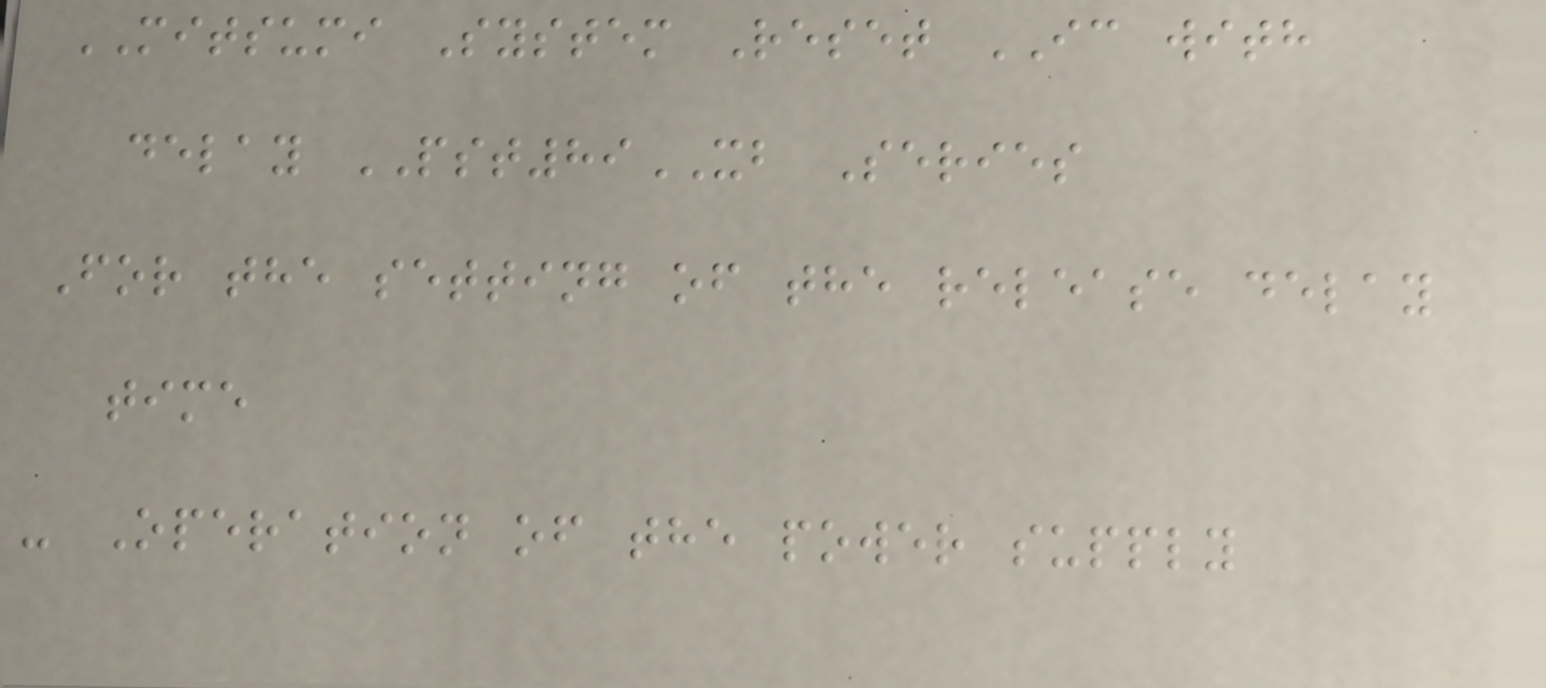MITSUMI System Reset IC with
delay PST89XB Series
For the setting of the release delay
time
- Operation of the power supply
